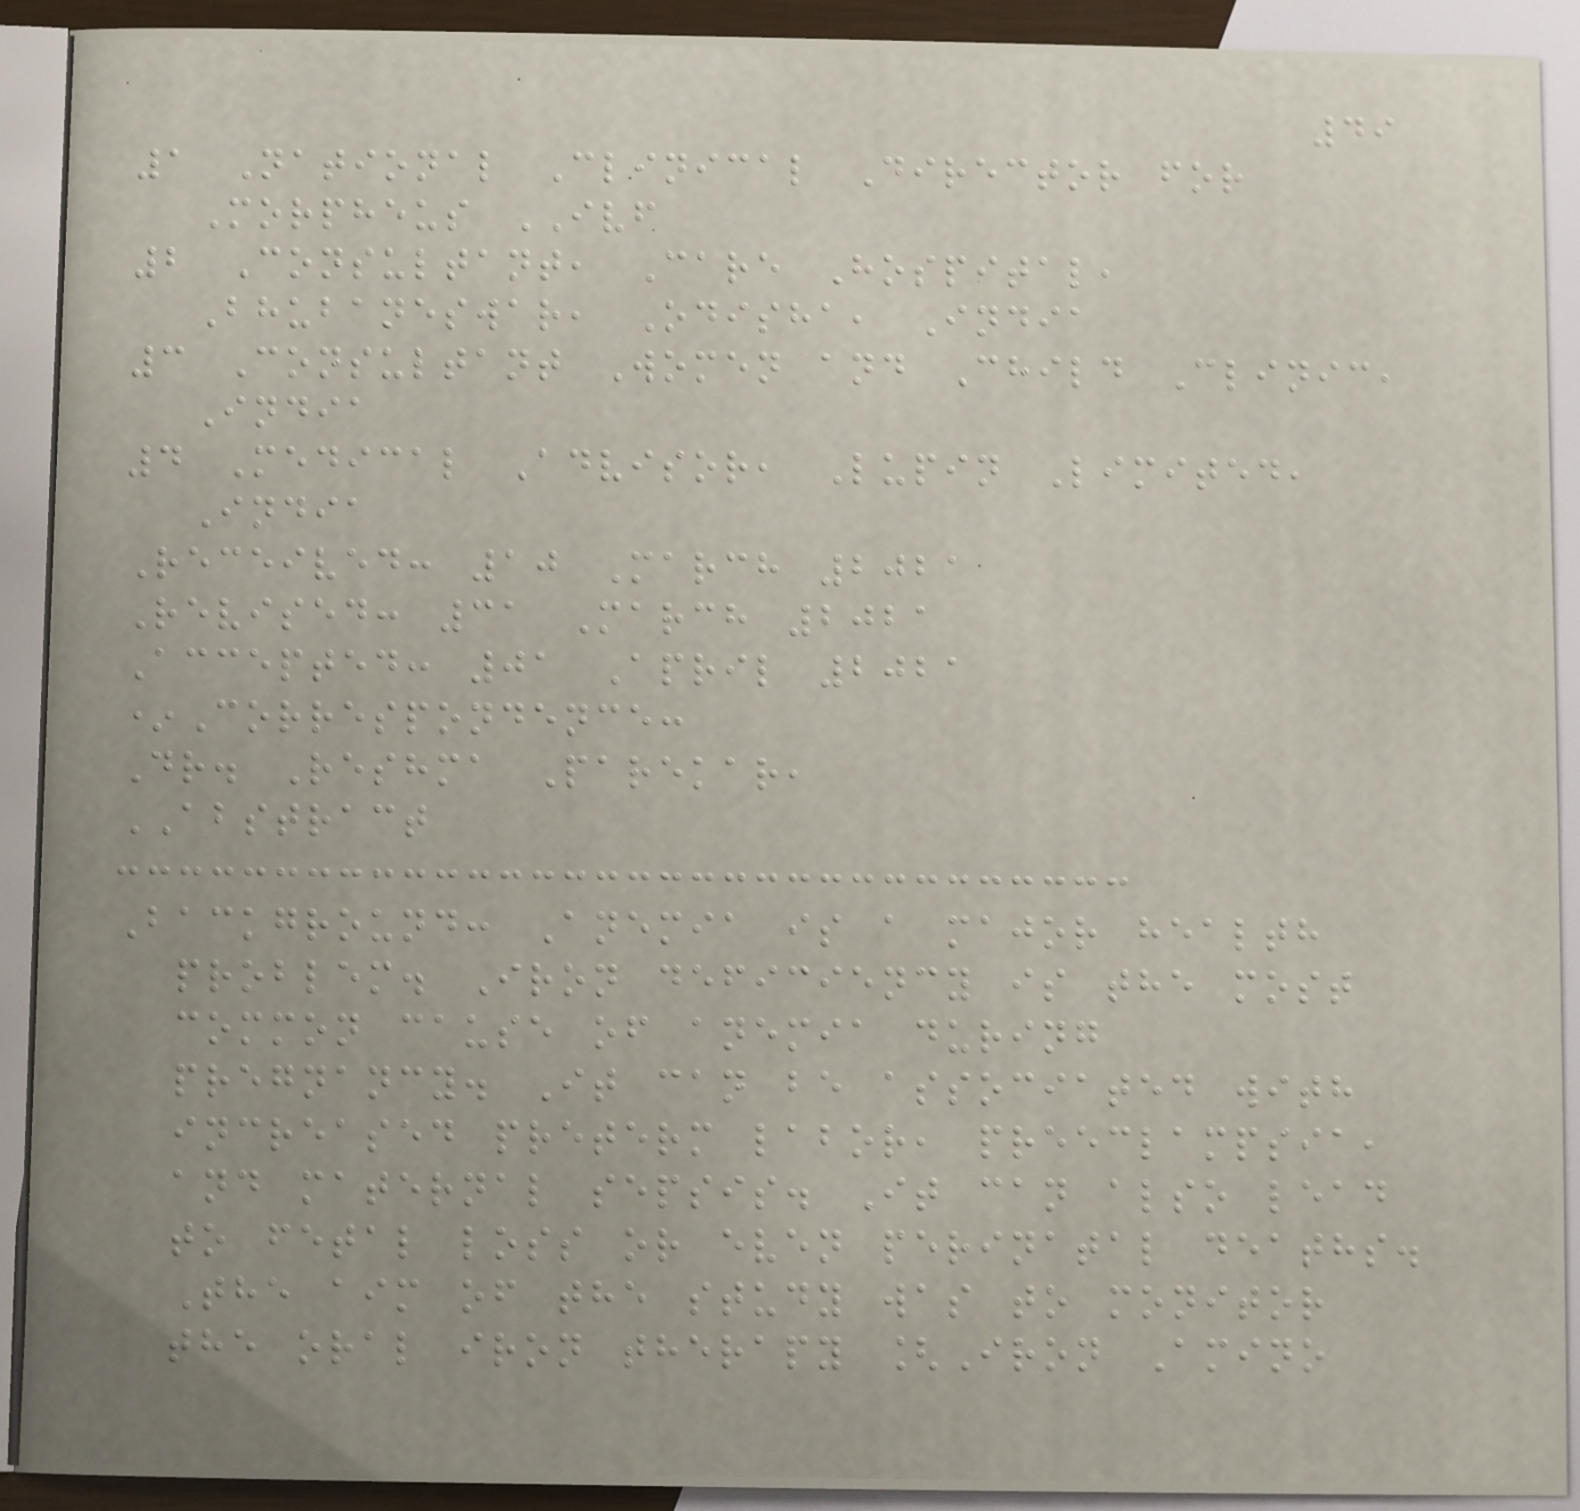49
1 National Clinical Director for
Morpheus IVF
2 Consultant, Care Hospital,
Bhubaneswar, Odisha, India
3 Consultant Women and Child Clinic,
India
4 Medical Advisor, Lupin Limited,
India
Received: 10 March 2021
Revised: 31 March 2021
Accepted: 01 April 2021
*Correspondence:
Dr. Reshma Parekar,
ABSTRACT
Background: Anemia is a major health
problem. Iron deficiency is the most
common cause of anemia during
pregnancy. It can be associated with
increased preterm labor, preeclampsia,
and maternal sepsis. It can also lead
to fetal loss or even perinatal deaths.
The aim of the study was to monitor
the oral iron therapy [Iron Amino
